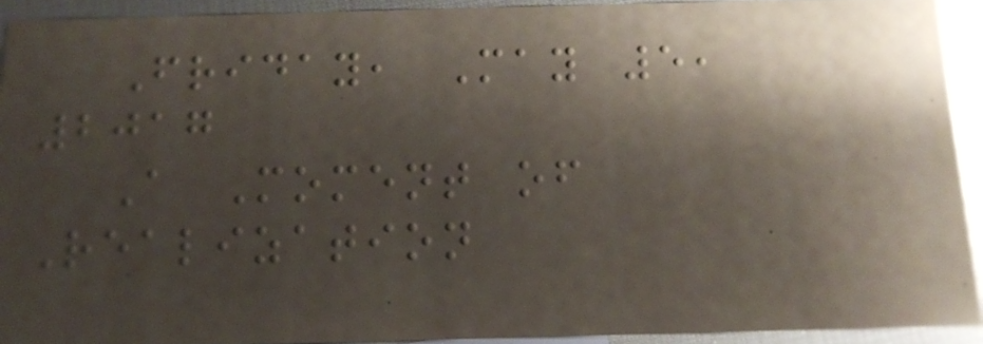Friday, May 5,
2017
A Moment of
Realization
